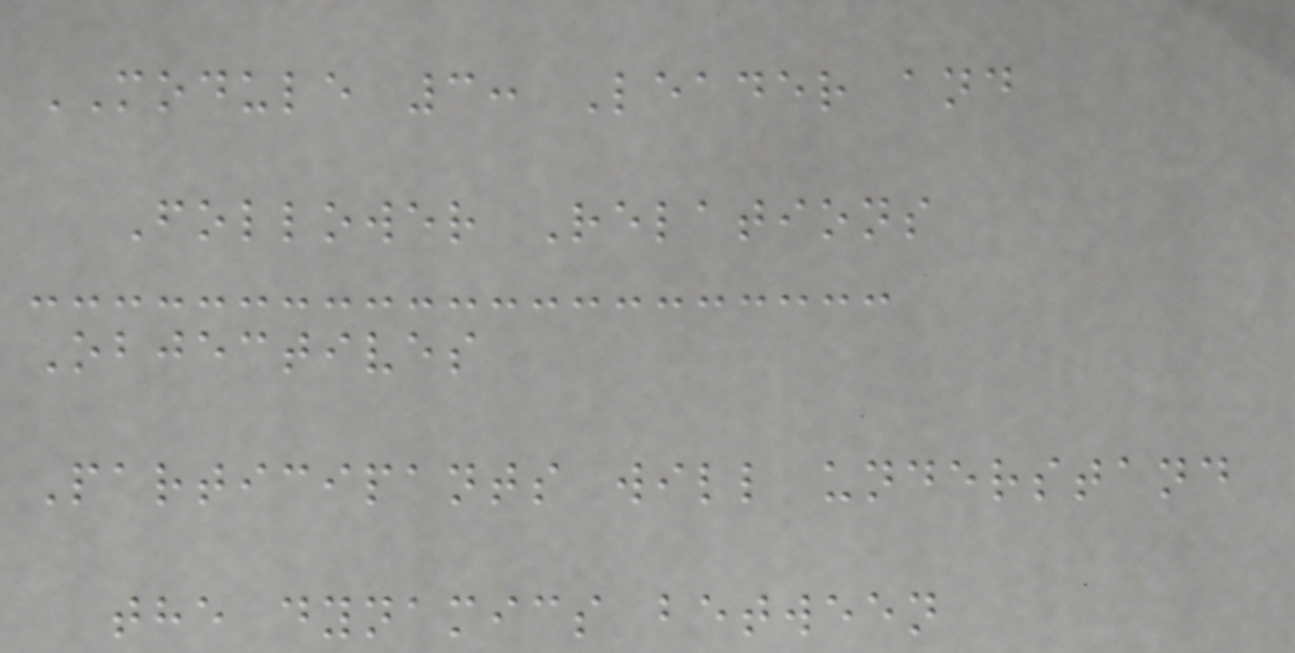MODULE 3: Leader and
Follower Relations
Objectives
Participants will understand
the dynamics between
